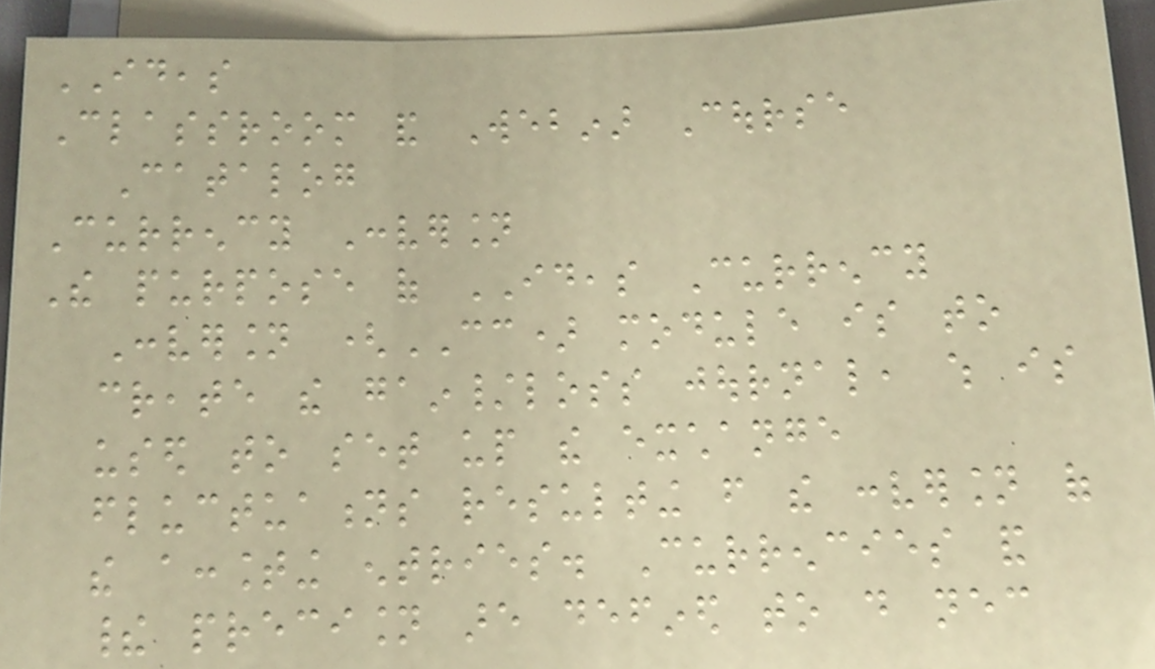IDEAS
Classroom and Webinar Course
Catalog
Currency Conversion
The purpose of IDEAS Currency
Conversion (CC) module is to
create the gain/loss journal, which is
used to set up the exchange
fluctuations resulting from the conversion of
the accounting entries. Currencies and
their precision are defined to do necessary
